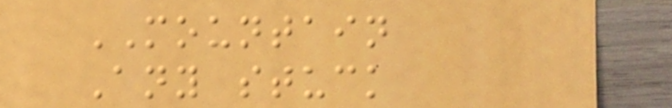MOUNTAIN
Any stuck
